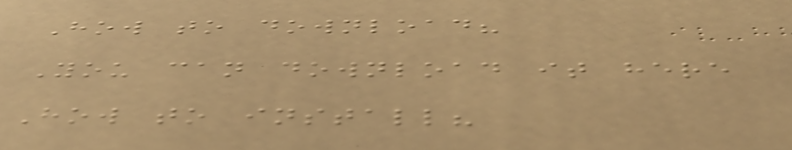How to download?
You can download it here
How to install?
